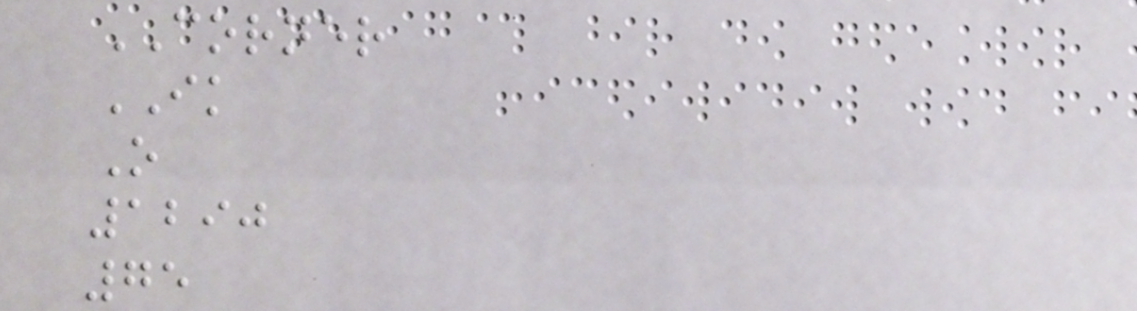CORNER
IK
O
1290
75
